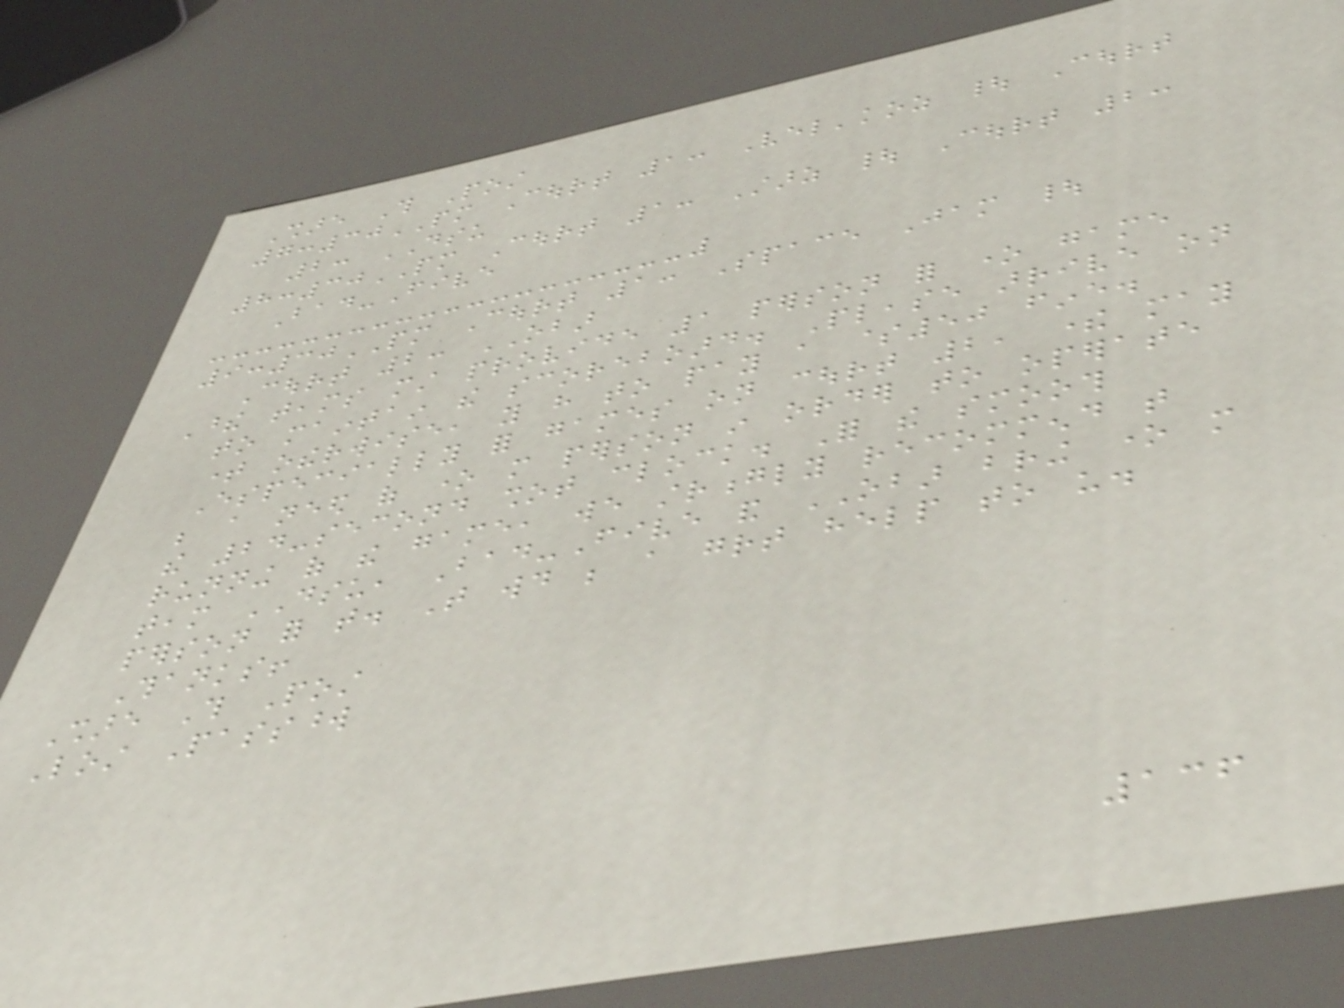Share This Post
7:30PM Court 1: Vel'koz | Court
2: DSU
8:30PM Court 1: Starz | Court 2:
Bad-Five
9:30PM Court 1: Space Jam |
Court 2: OBAR
These teams must provide 1 person for one game
to maintain the scoreboard. Please arrive on
time otherwise, you have to pay a $50 fine.
Especially for games on court 2, there may
be a need of one more person in order to operate
the 24-second shot clock. For the smooth
running of the game, we strongly recommend that
team DSU, Bad-Five and OBAR bring one more
person for that. That would be a great help to us.
Thanks!
Share This Post
Lost Password
136
